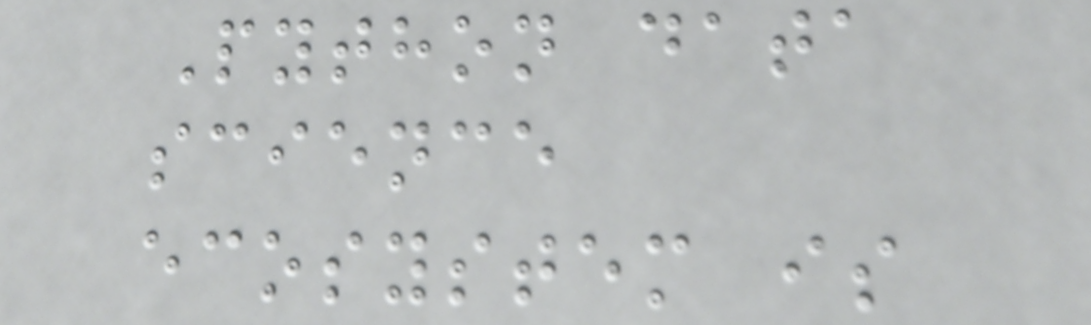Python data
science
ecosystem is
